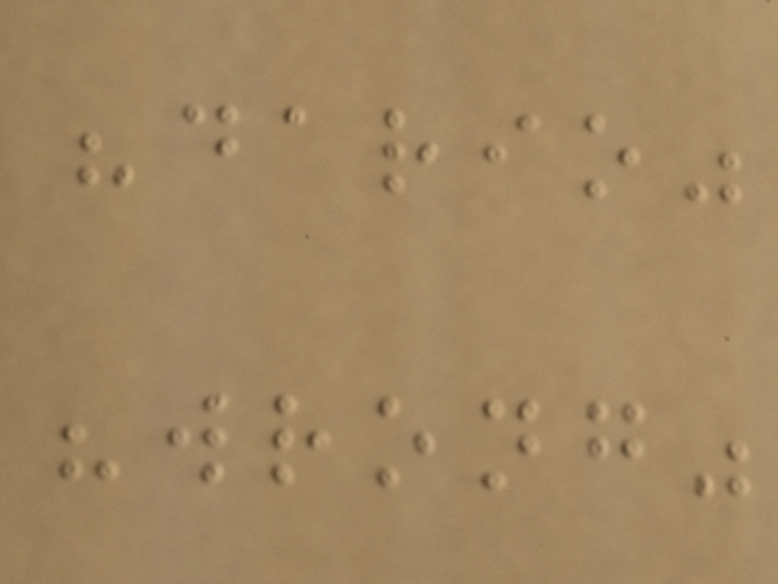"dario"
"wrong"
